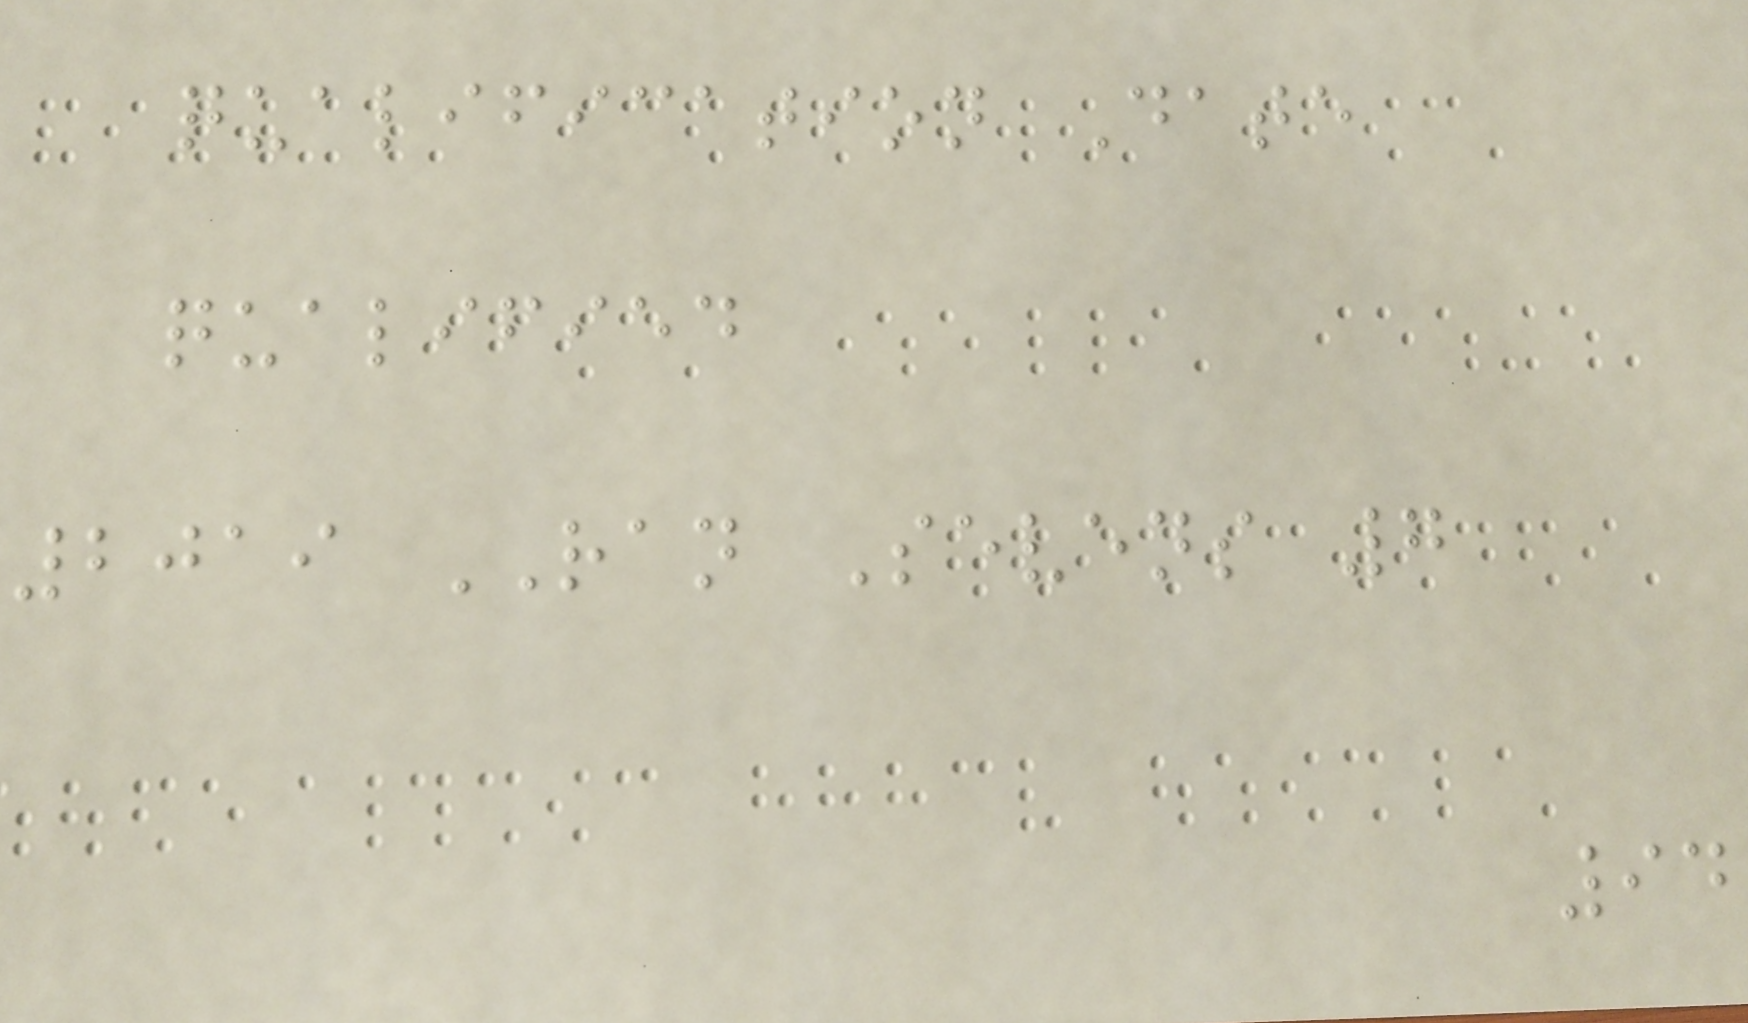qualification Date
qualified
2019 RAN Sevens 7
94
